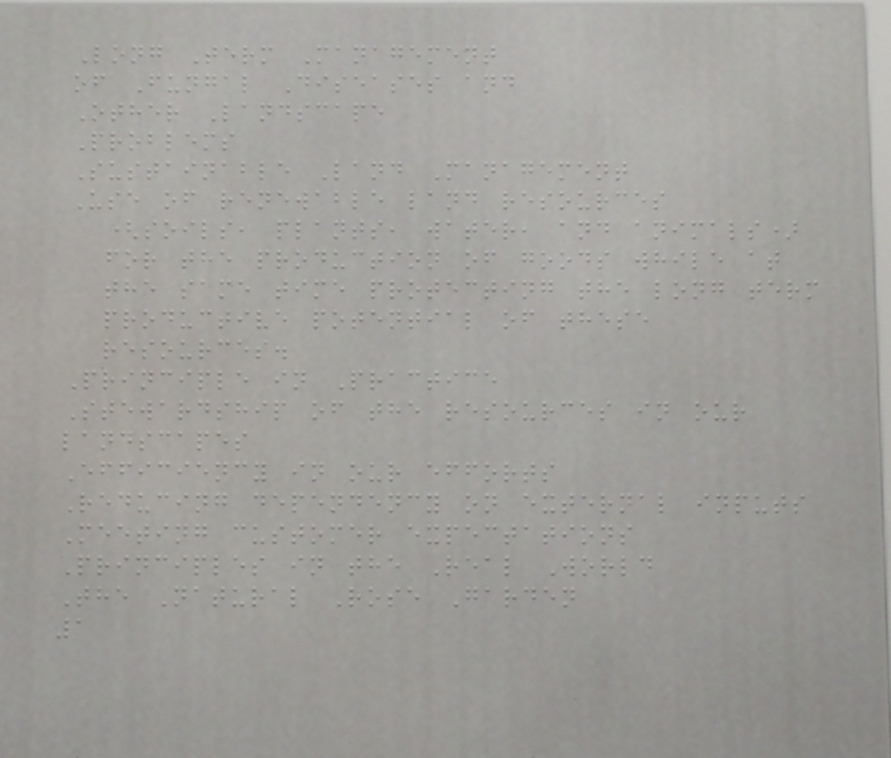Long Term Management
of Fungal Diseases and
Other Landscape
Problems
Sustainable Land Management
Use of renewable land resources
(soils, plants, water, and animals)
for the production of goods while at
the same time protecting the long term
productive potential of these
resources.
Principle in Practice
Stewardship of the resources in our
landscapes
Efficiency in our efforts
Reducing dependency on external inputs
Meeting customer expectations
Principles in the Real World
The Natural Rose Garden
1
